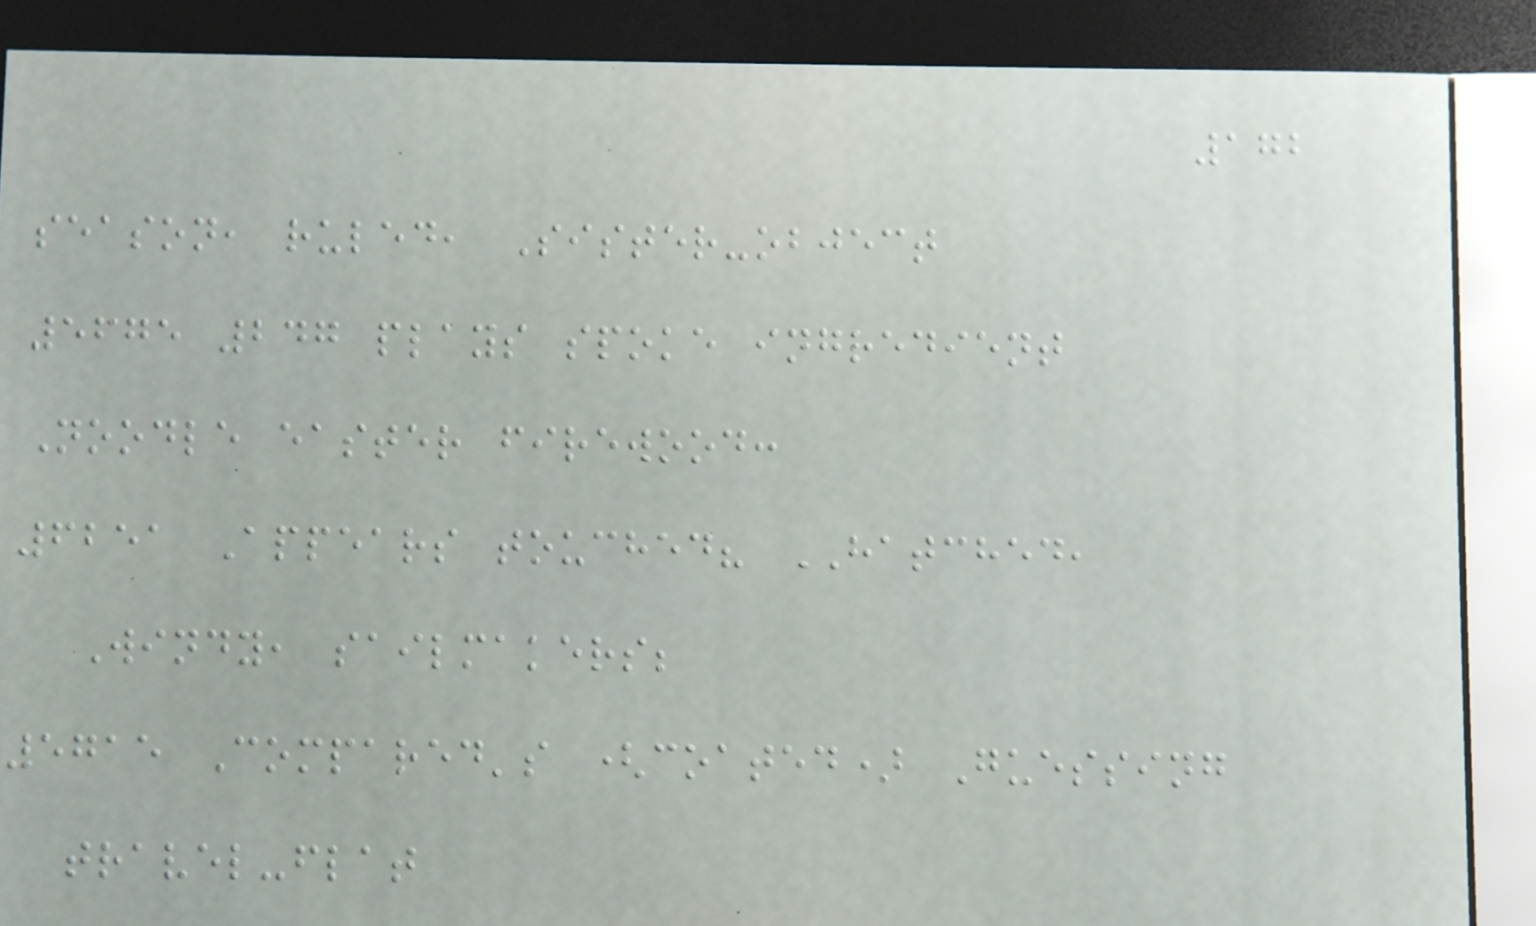172
season, ruled, Sister-object
5675 247 plays spoke ingredient
Noodle easter firewood:
6251 Appears touched? HATCHED,
Windy, sailmakers;
5715 Compared's (coated) Guessing
travel-flat
